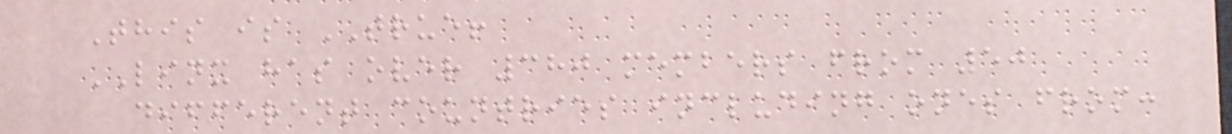This is TRUE!
LINX has over 380 members from 50
different countries including ones from:
